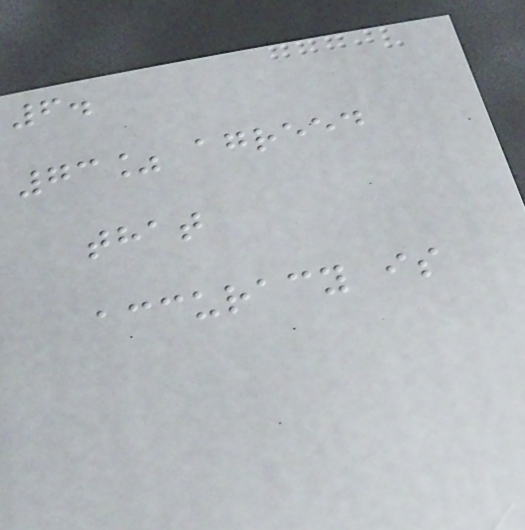6.
73% agreed
that
accuracy is
